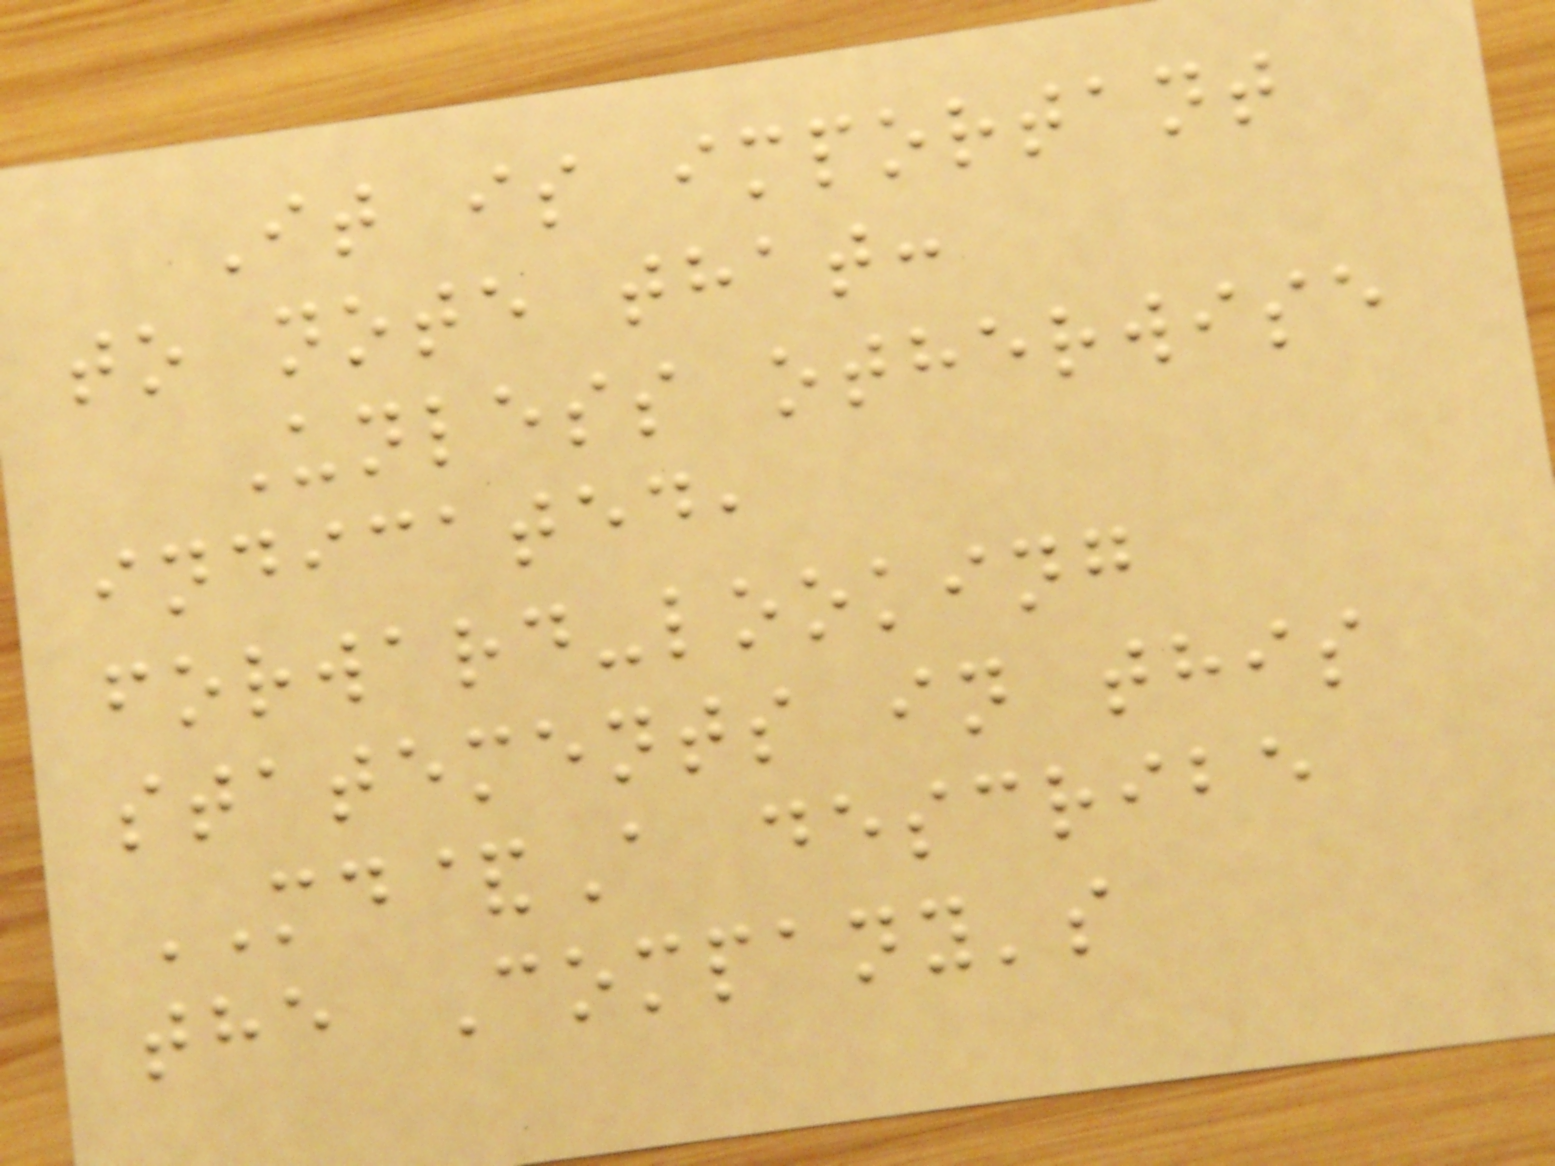It is important
to note that:
Unless otherwise
indicated,
forward-looking
statements in this
MD&A describe
the Company's
